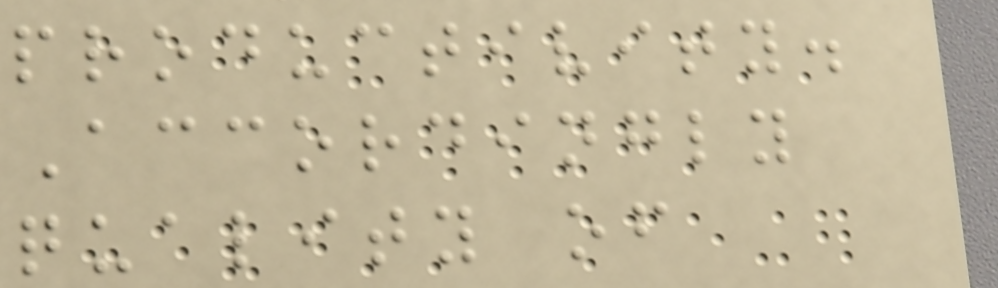productivity.
Accordingly
quality of
